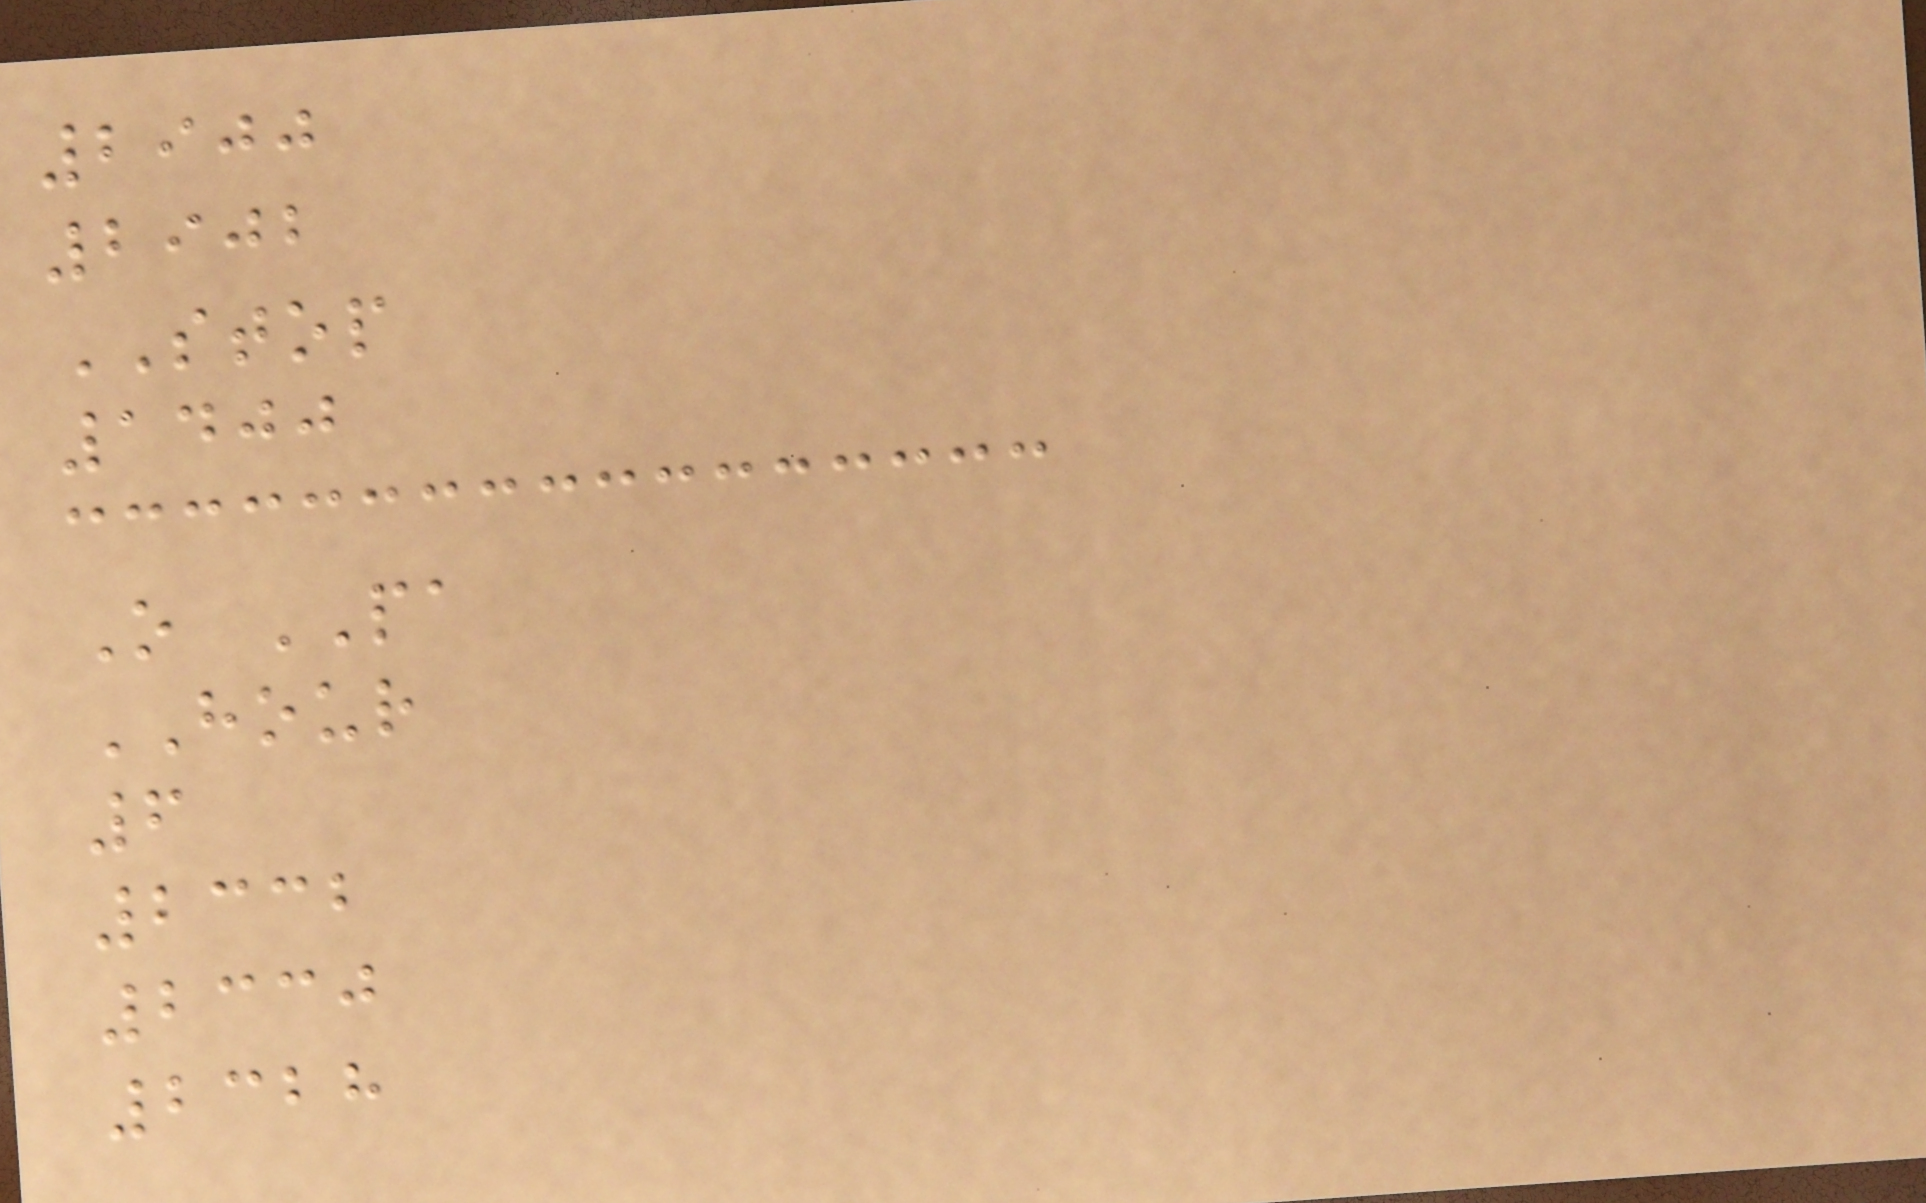2900
2902
STOP
1400
O PA
HOUR
6
2332
2330
2328
